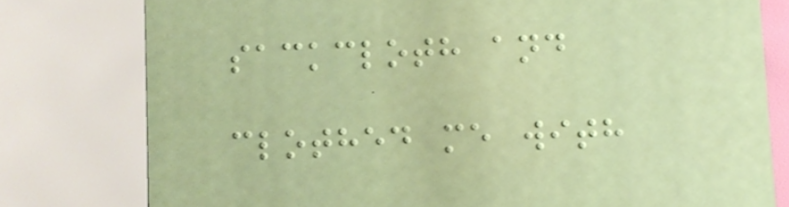sackcloth and
clothed me with
